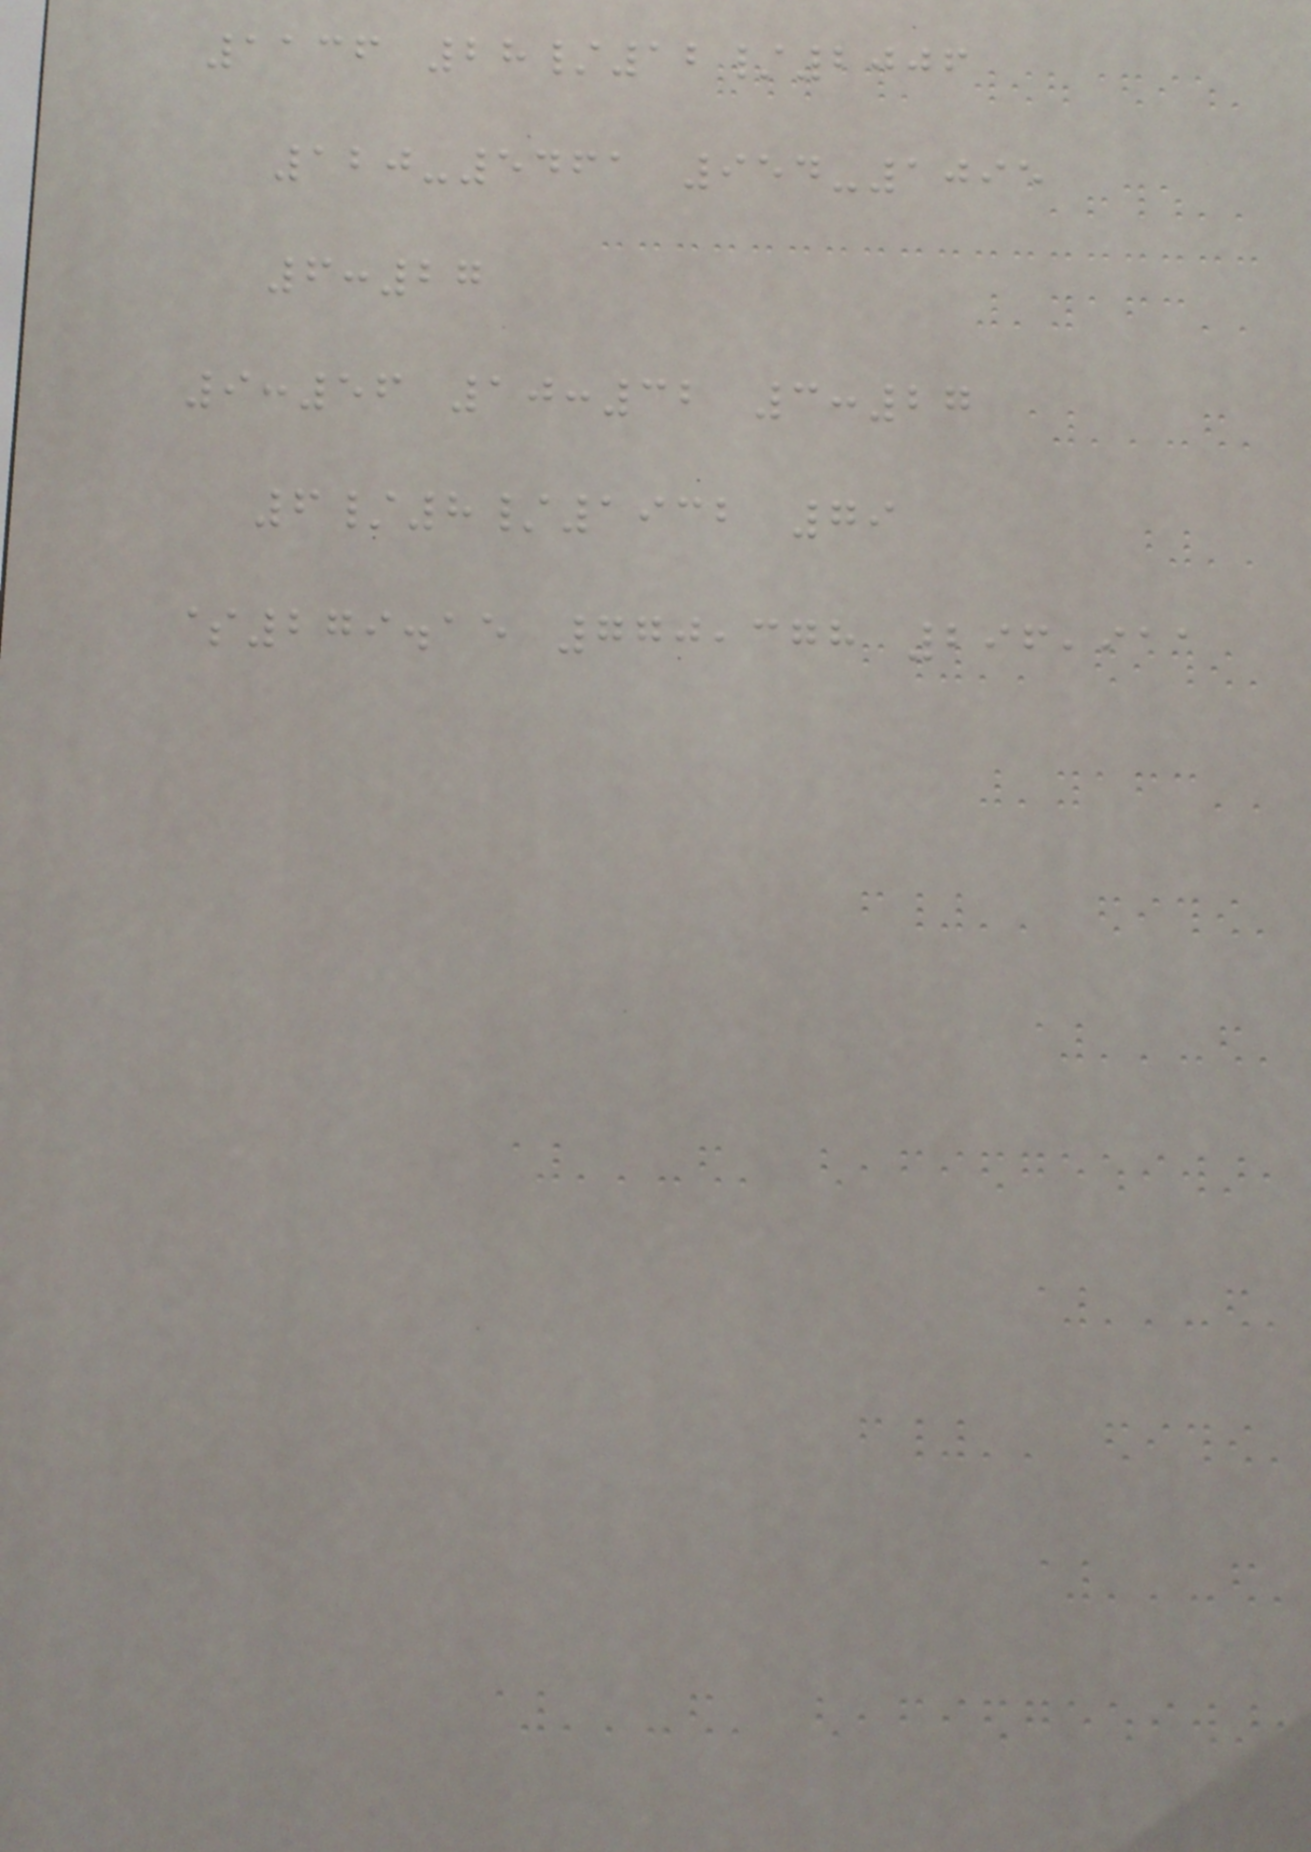1136 28/12/2006
120-5461 954-1095
6:27
9:56 10:32 3:27
6/8/1932 79
$279.15 770,378 296,911
